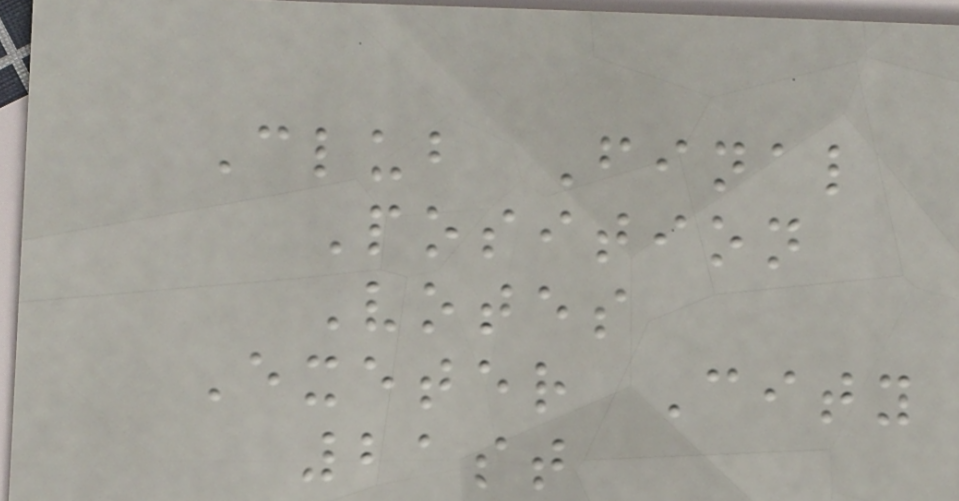Club Final
Position
Votes
Exeter City
21st
